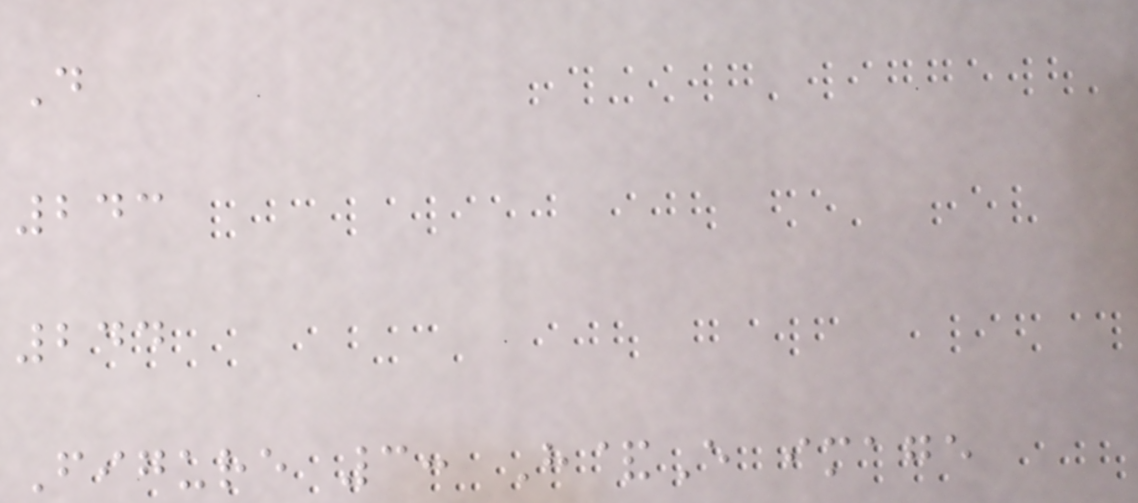D
243
244
Figure 3: H&E image
